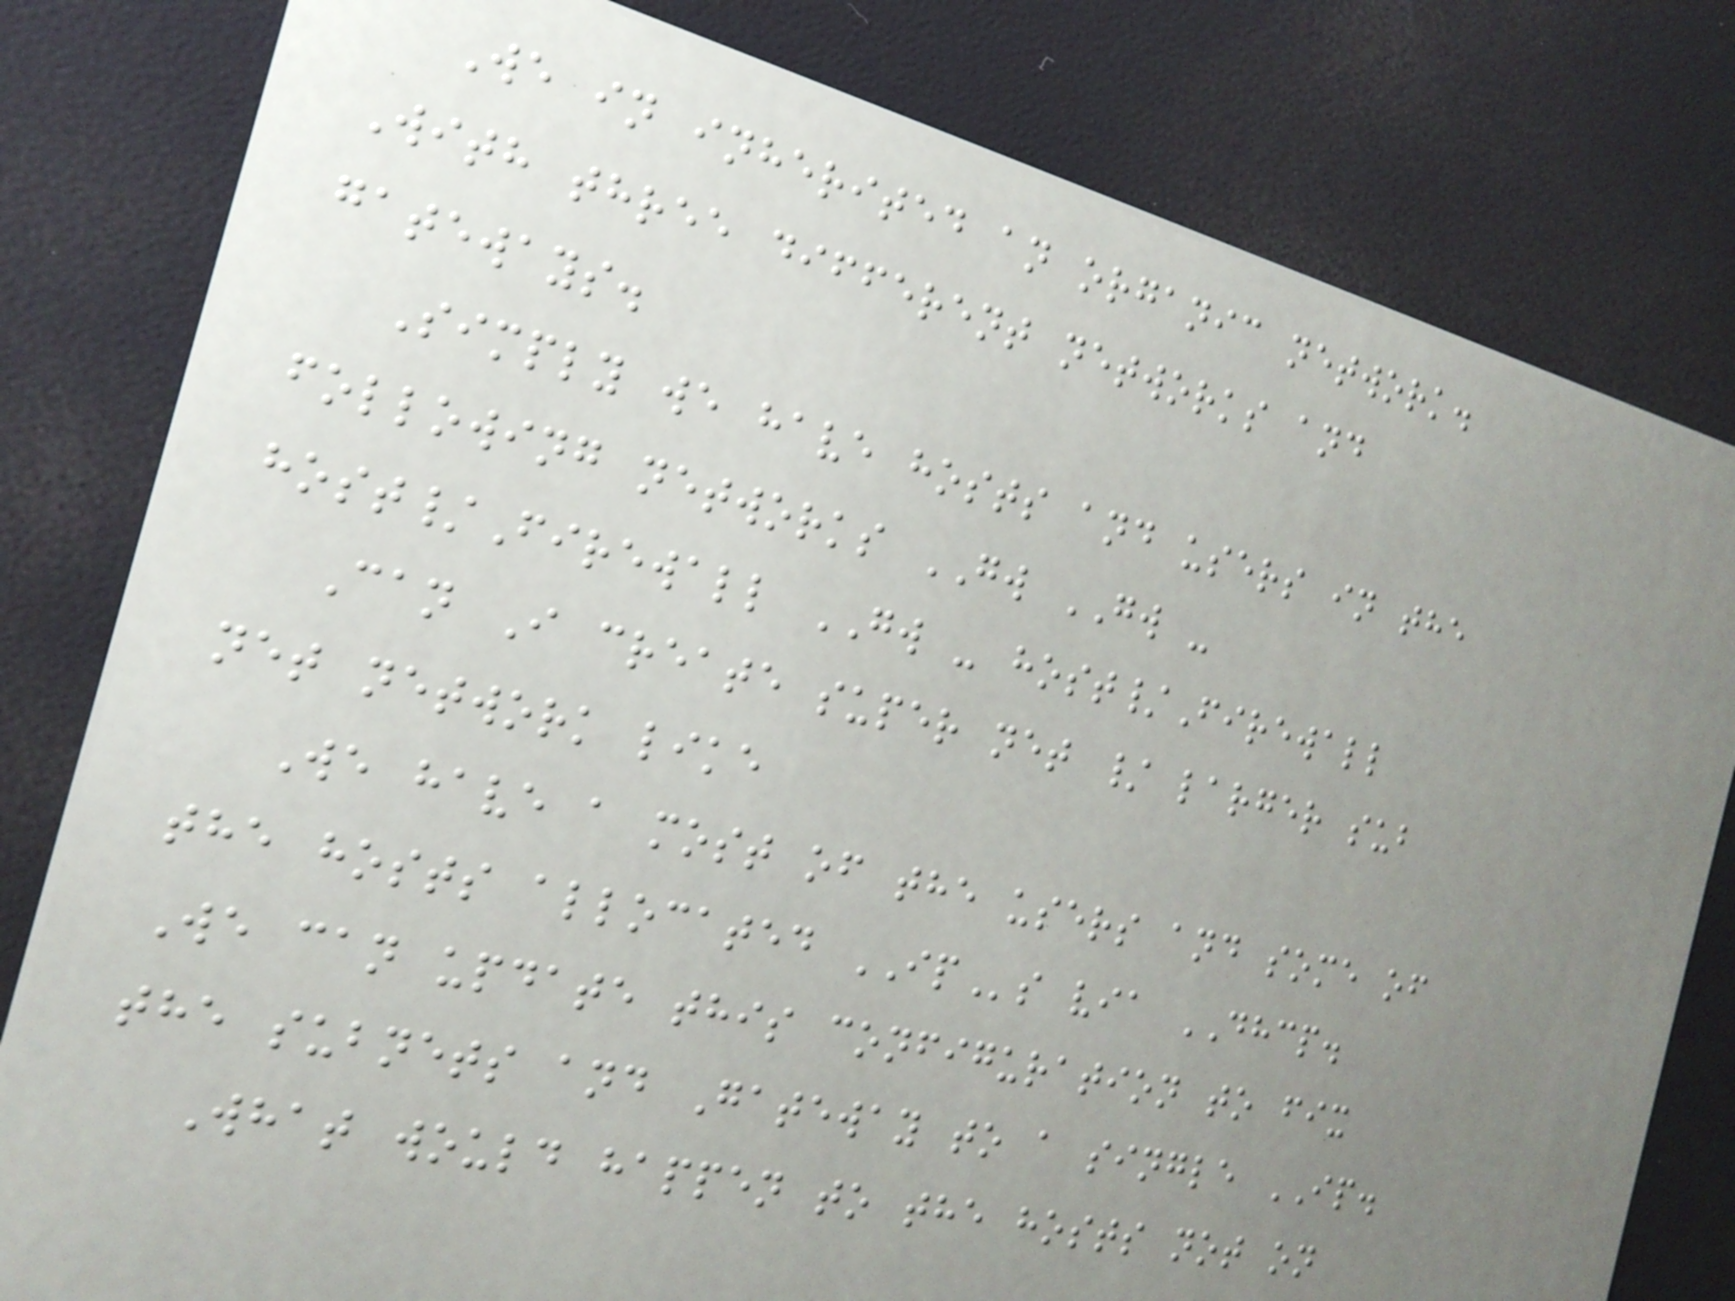We in inherited an organic network.
With three different networks and
gateways.
Simply we have hosts and users in the
following networks GW GW -
host/Firewall GW - host/Firewall
Can I create super net / larger sub
net network like
We have a most of the users and some of
the hosts allocated IPs via DHCP.
We can update this configuration to fix
the subnets and Gateway to a single IP.
What would happen to the hosts not on
